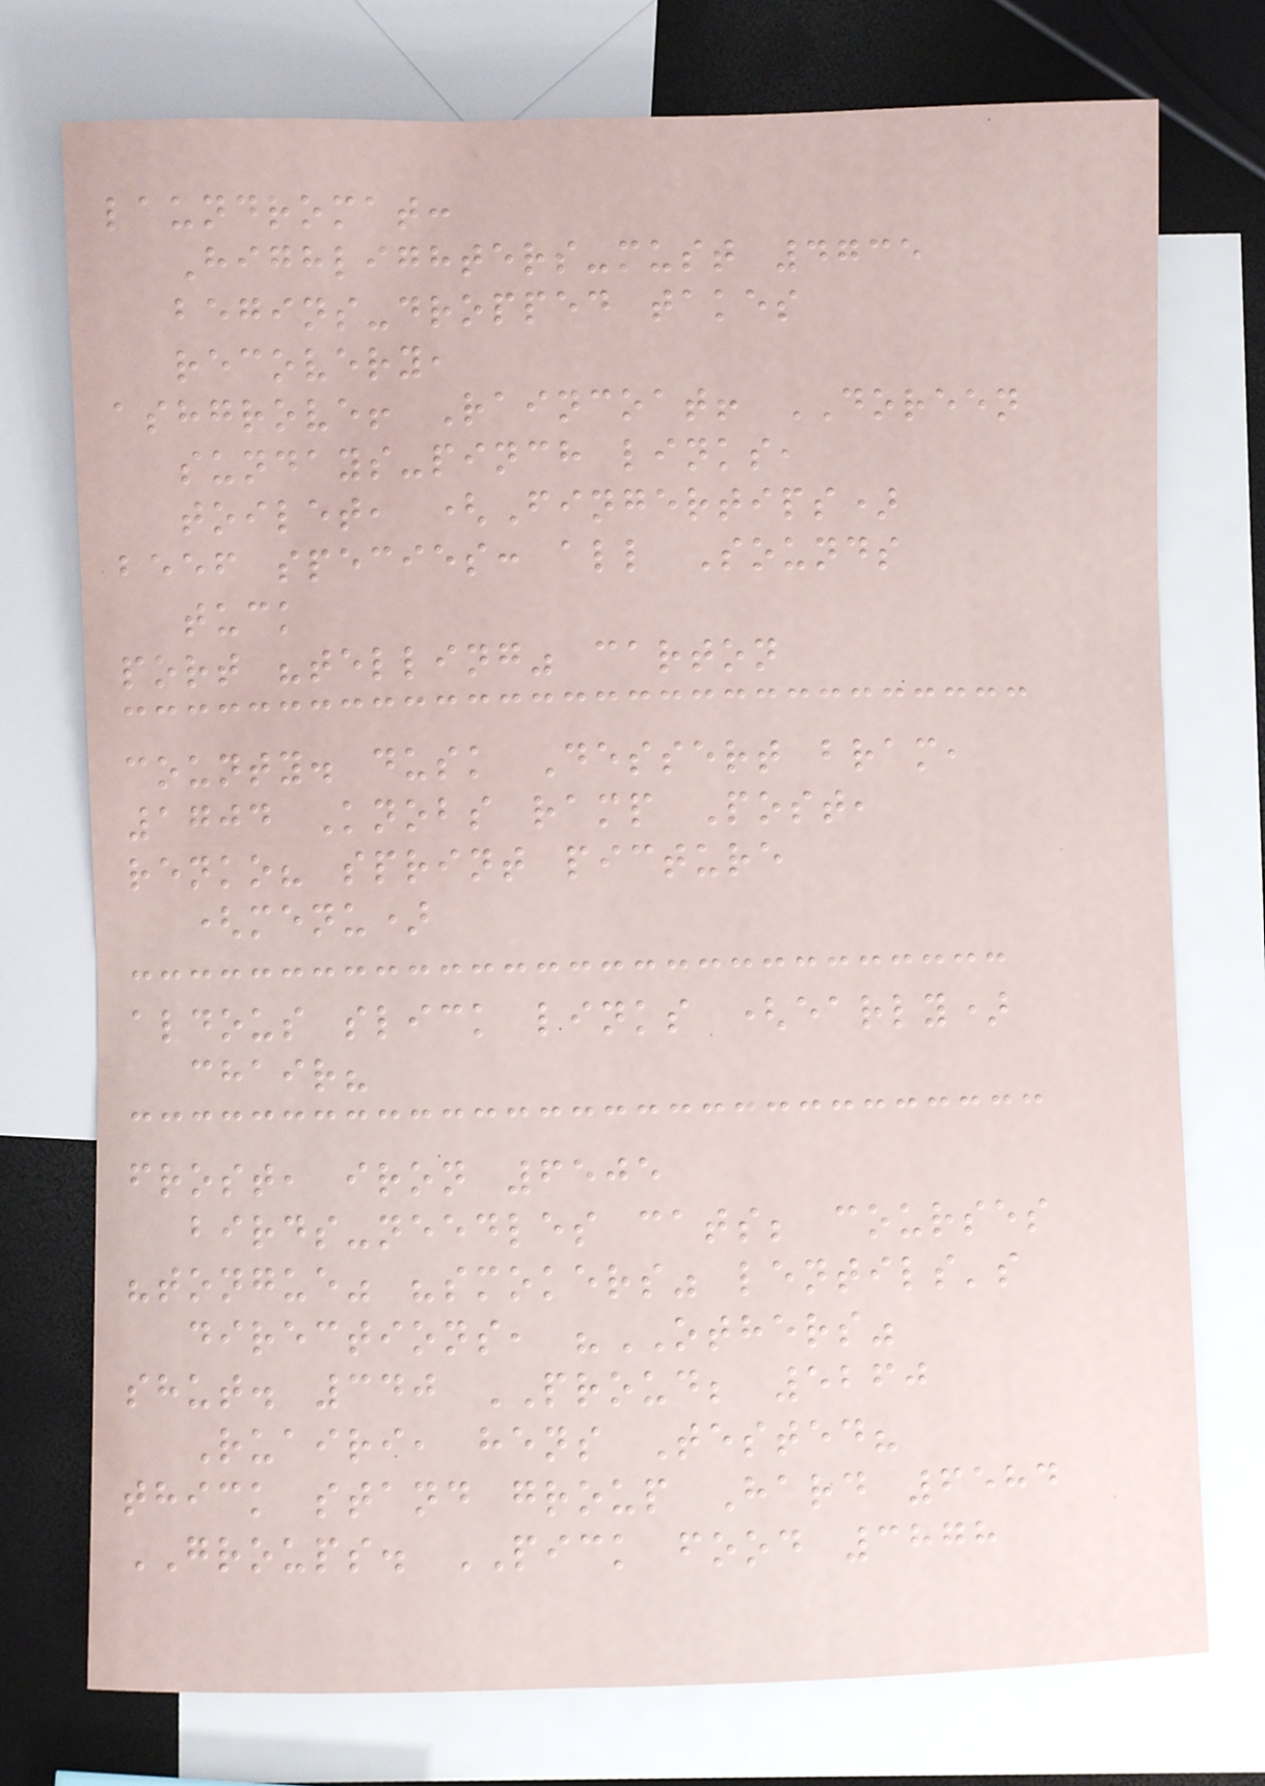laundromat:
Highlighters-must 4735
begins-dropped takes
recovery,
ashgrove! Raincoat! DOREEN
sundays-pinch links,
toilet, (Fingertips)
beef species: all Sounds
tuck
port "telling" carton
county. dusk Dessert bram,
1704 Knobs ramp Post,
renko? sprint picture
(menu)
aldous slick links (early)
chair?
frost, iron 6505
birds-needles cats; courses
"tongue" "smokers" lentils's
directions, "OTHERS"
shut. 340 PROUD; 5260
Ruairi, hens Tested?
thick stand group Hard 6584
GROUPS. PICK food 3878
